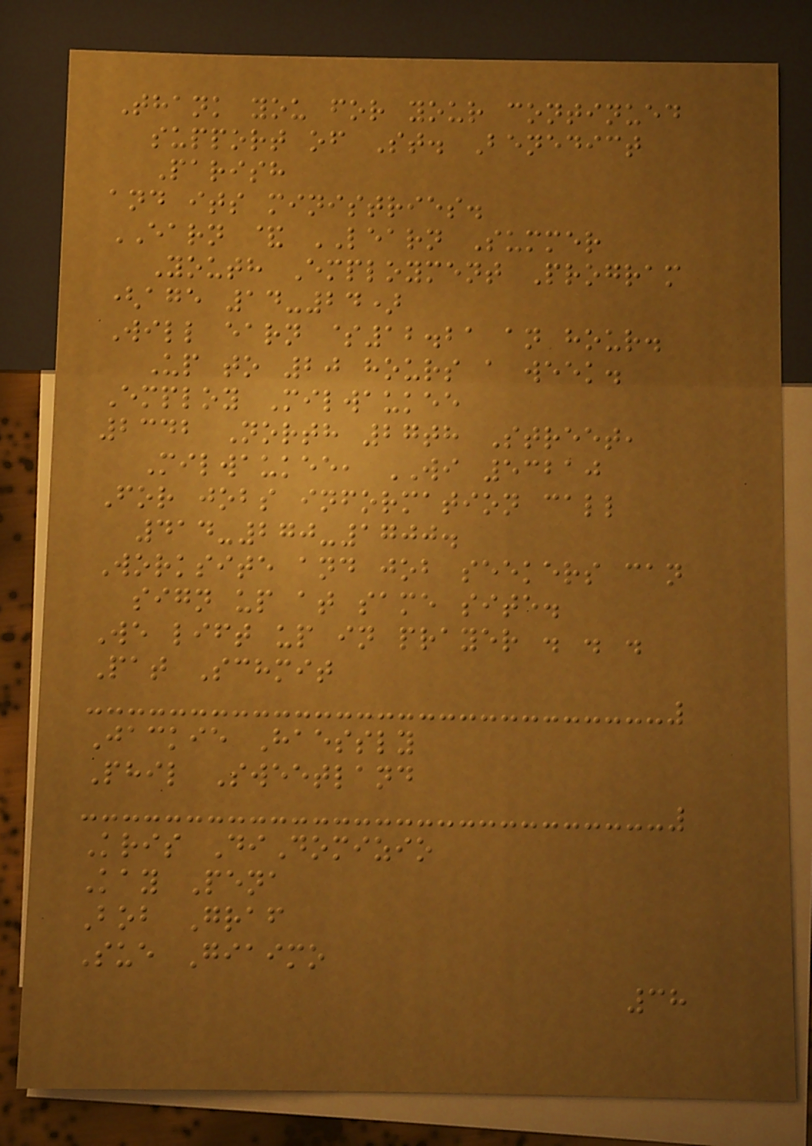Thank you for your continued
support of St. Benedict
Parish
and its ministries.
EARN & LEARN Summer
Youth Employment Program
(age 14-24)
Will earn $12.21 an hour.
Up to 20 hours a week.
Employ Milwaukee
2342 North 27th Street,
Milwaukee, WI 53210
For jobs information call
414-270-1700.
Worksite and job seekers can
sign up at same site.
We lift up in prayer . . .
Pat Schmit
Jackie Haessly
Phil Sweetland
Kris DiDomizio
Kay Pena
Bob Graf
Sue Giaimo
38
